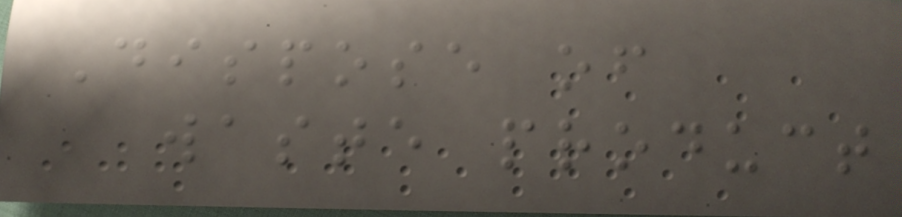Dispose of
waste product
